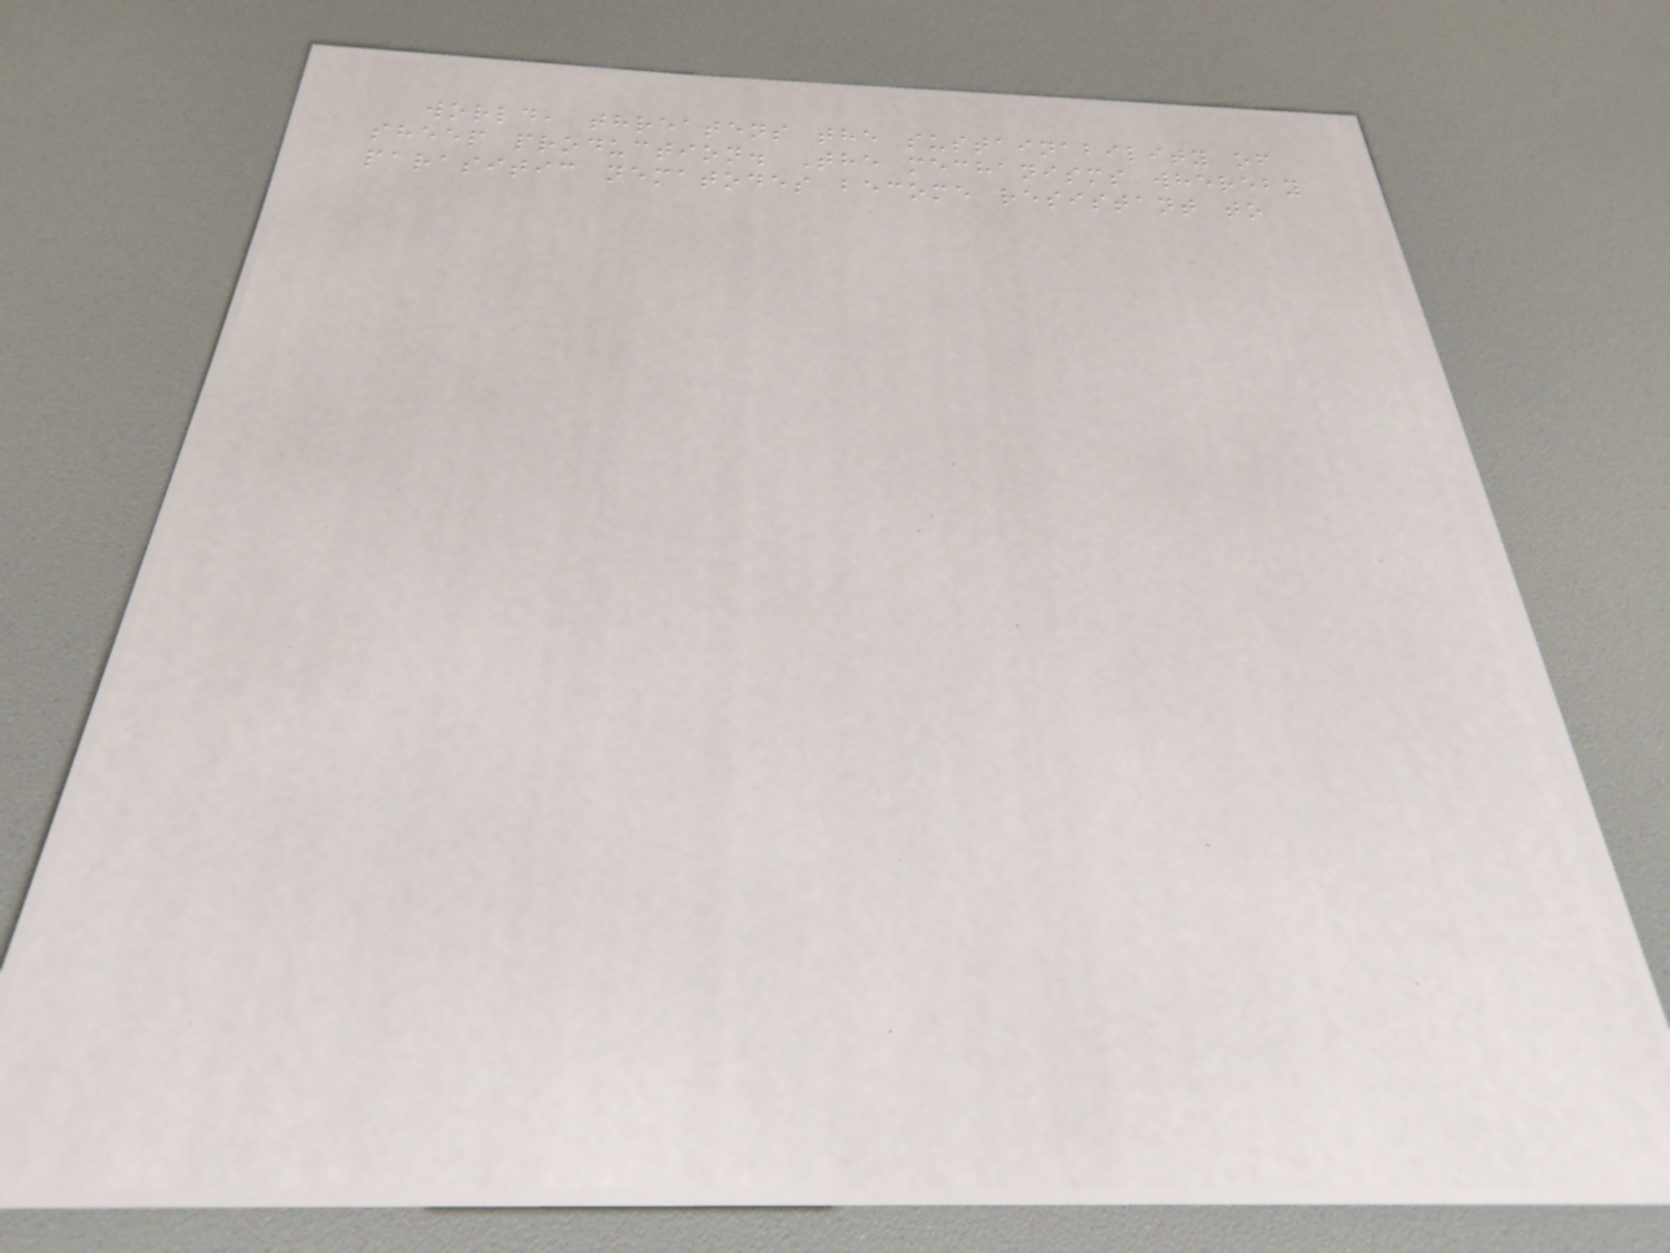world, threatens the sustainability of
sheep production. The mechanisms whereby
parasitic nematodes become resistant to
